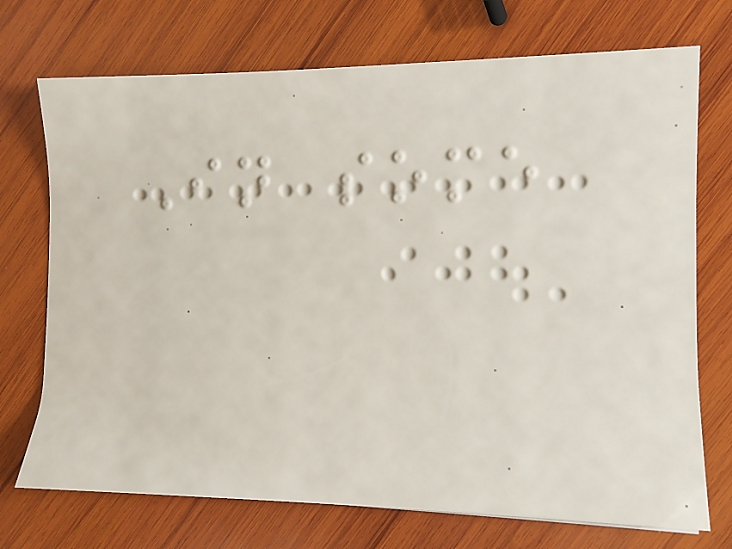In some
